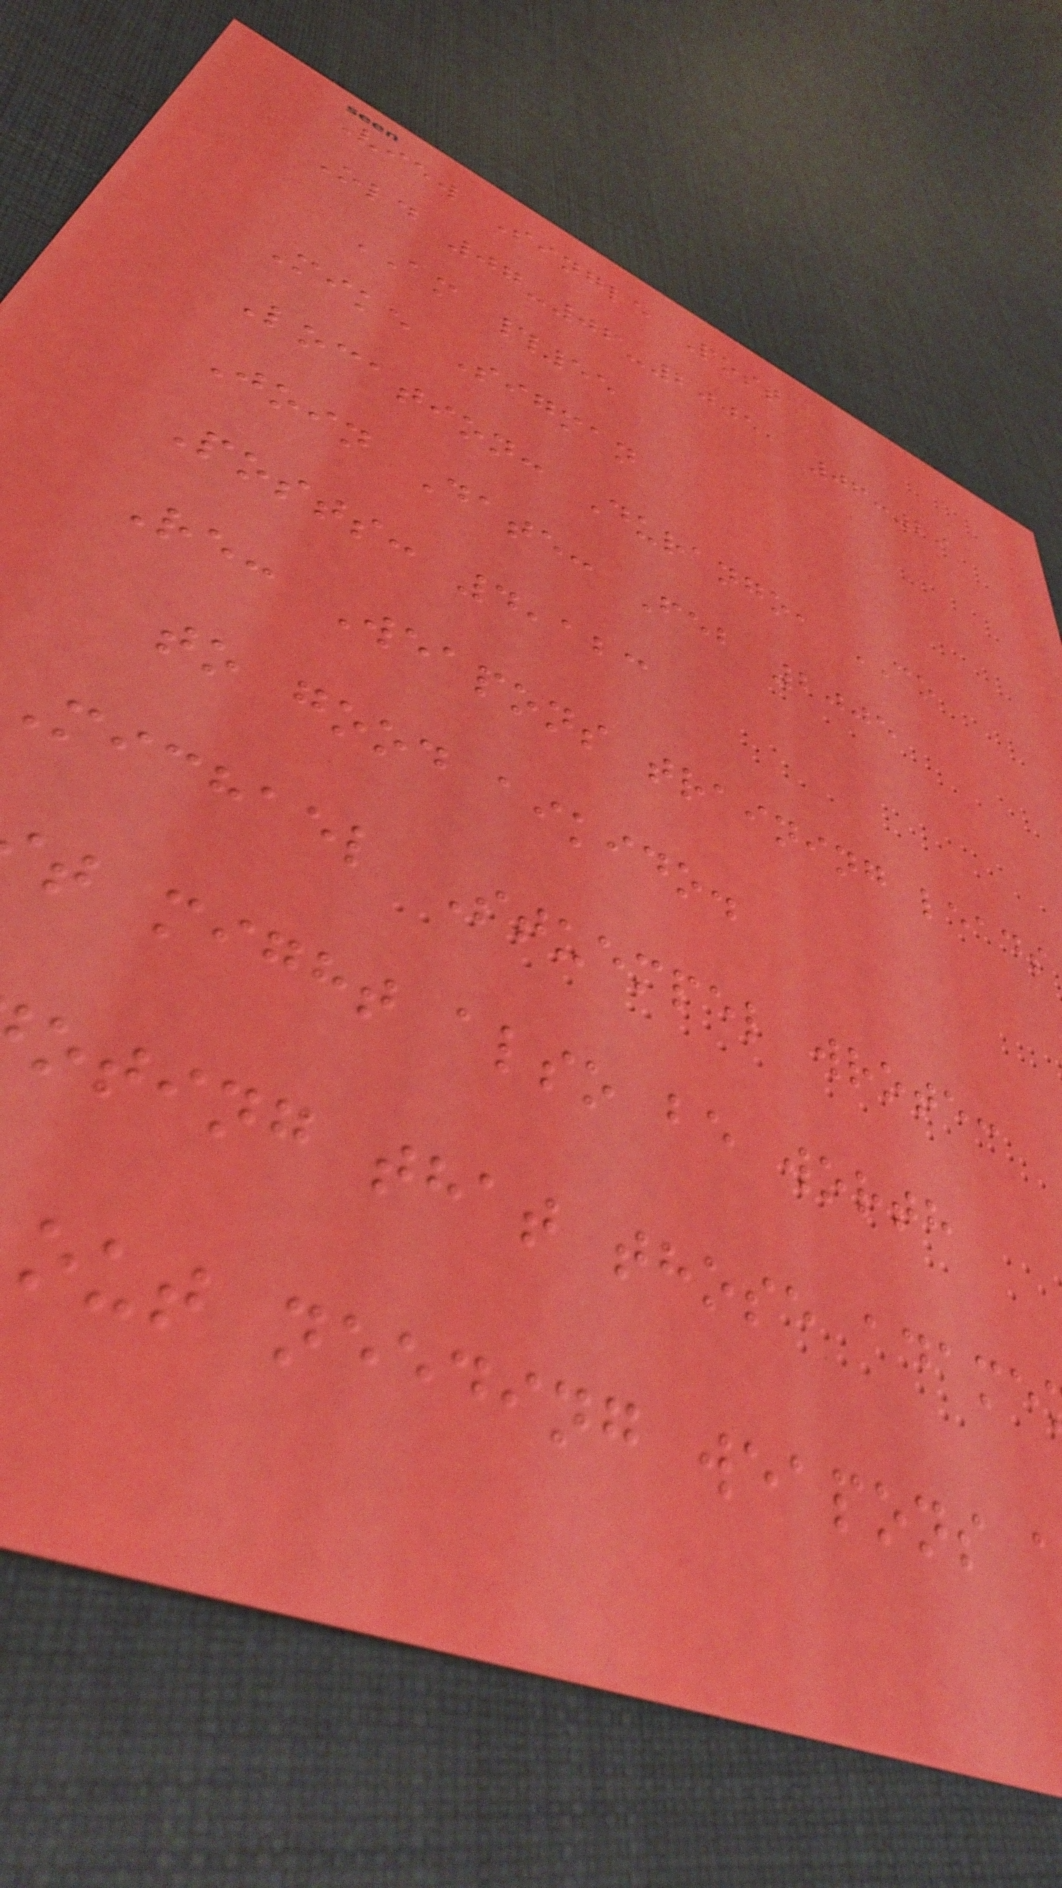View Single Post
Old 07-06-2005, 06:29
AM #55
Mike Sigman
Location: Durango, CO
Join Date: Feb 2005
Posts: 4,123
Re: Weapons training leads
to good aikido.
michael Stuempel wrote:
t might also be worth
oting that those adame
out needing weapons
